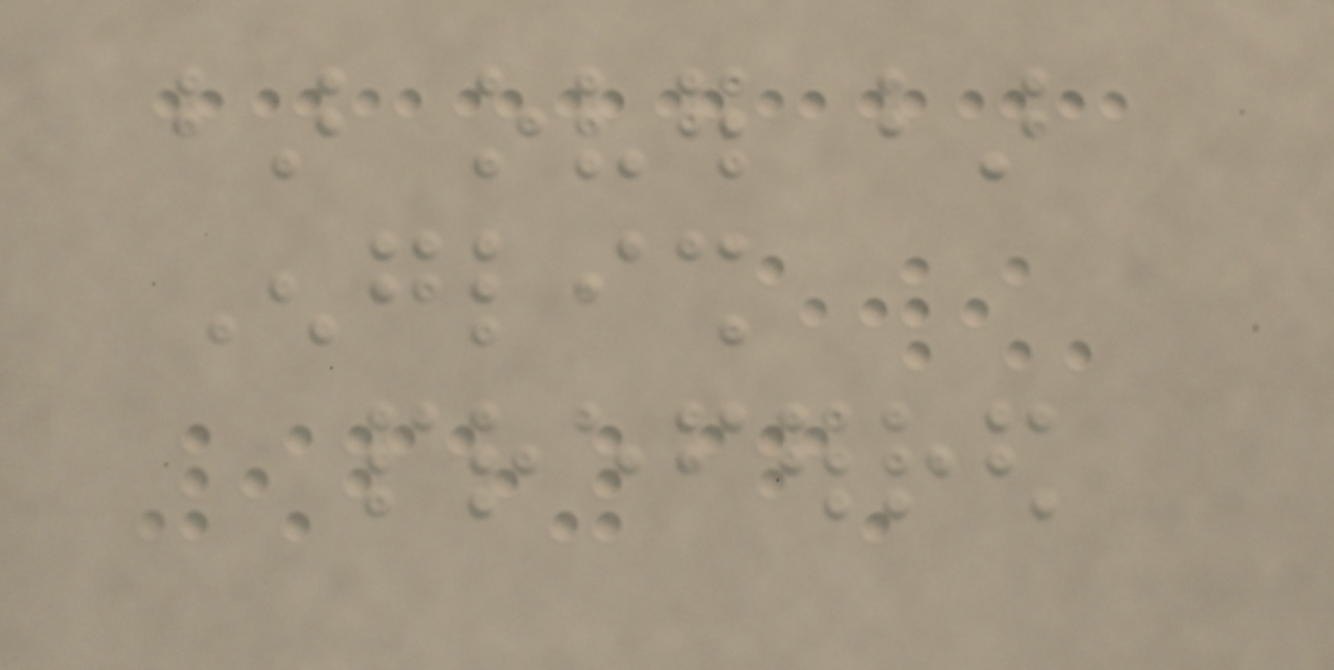bar over bar
English
preferred
